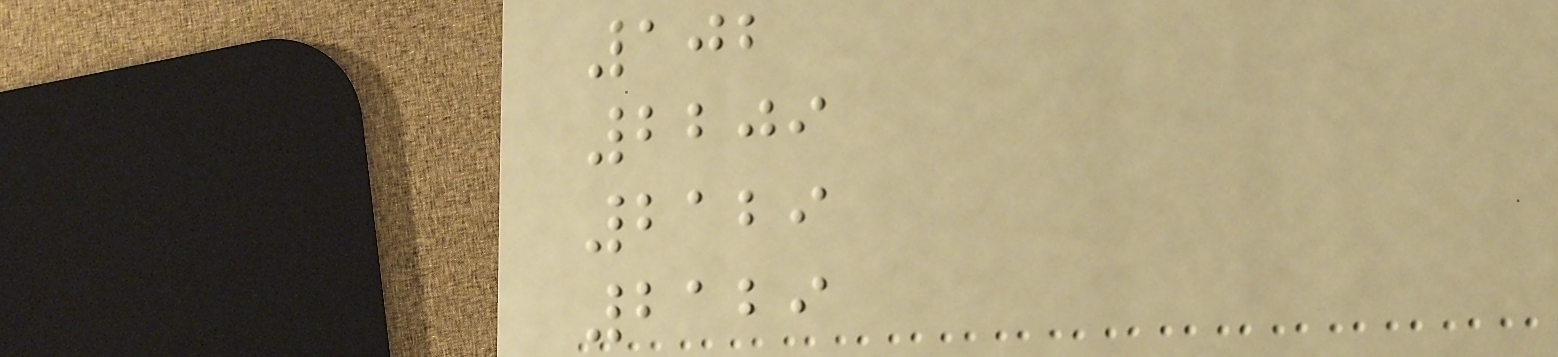102
2209
2129
2129
